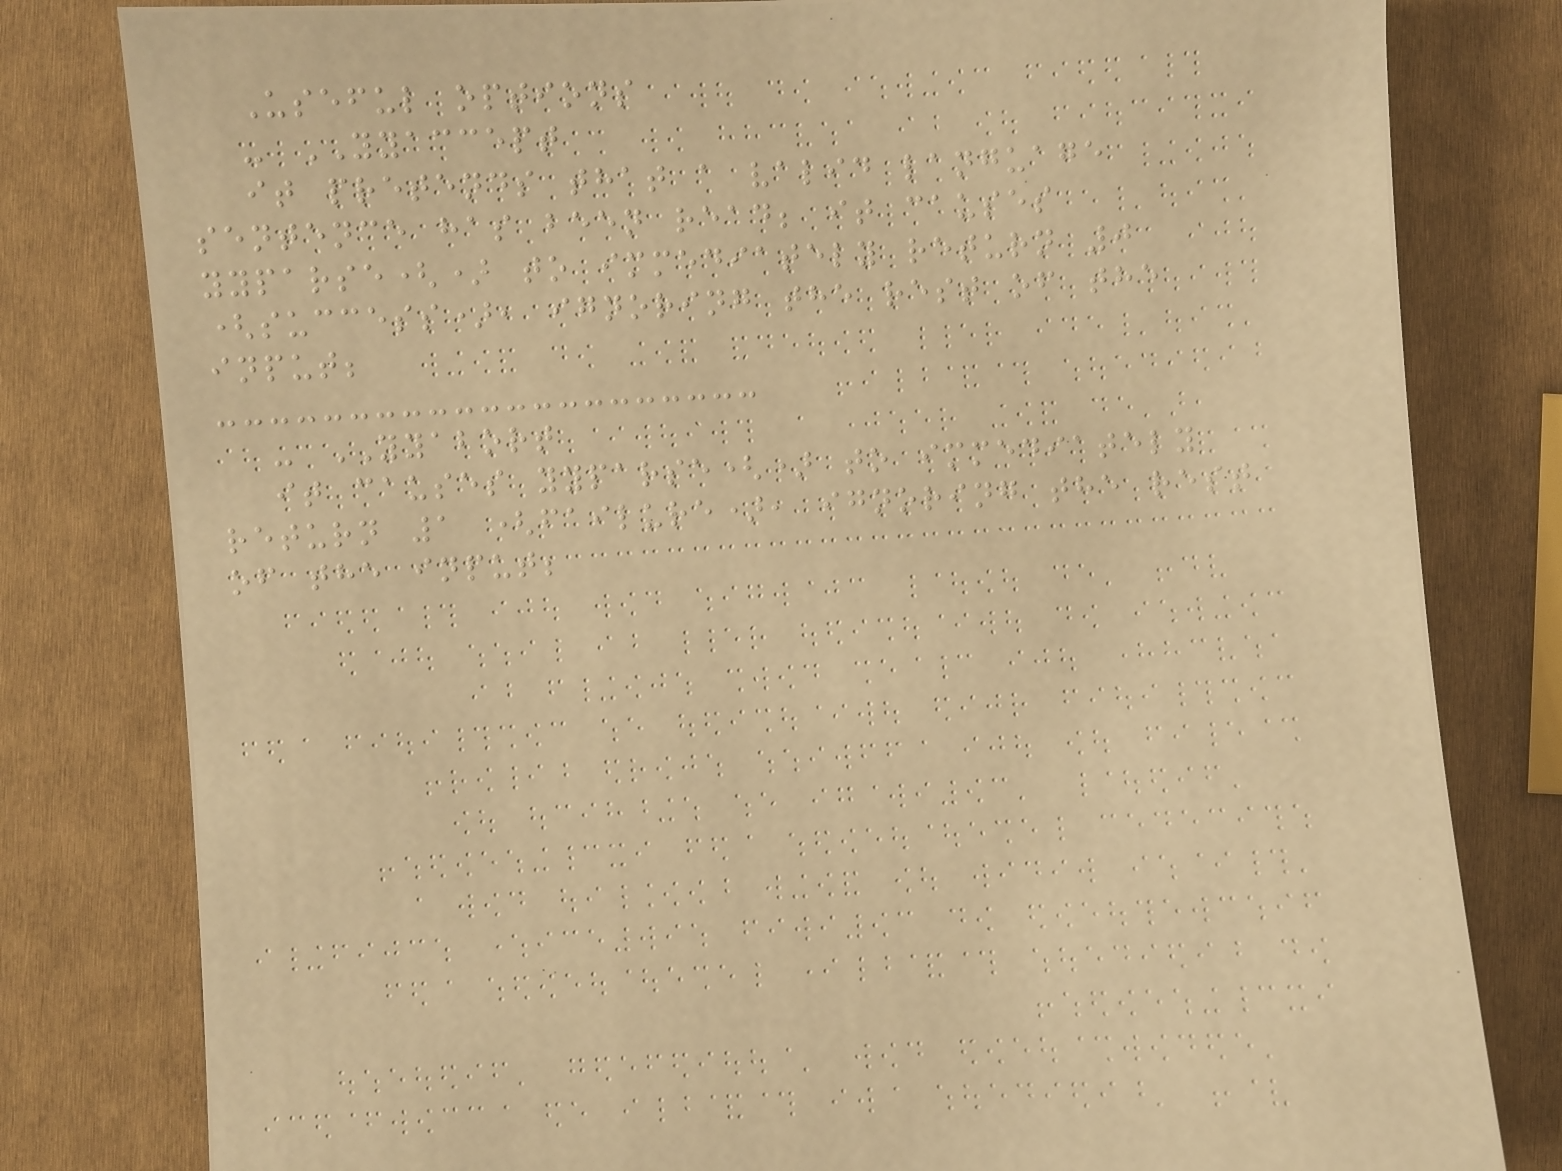Useful options
- YYACCEPT
it pretends that a valid language
sentence has been read; it causes
yyparse() to immediately return 0
(success), ignoring the rest of the
input;
- YYABORT
it causes yyparse() to immediately
return 1 (failure), ignoring the rest
of the input;
